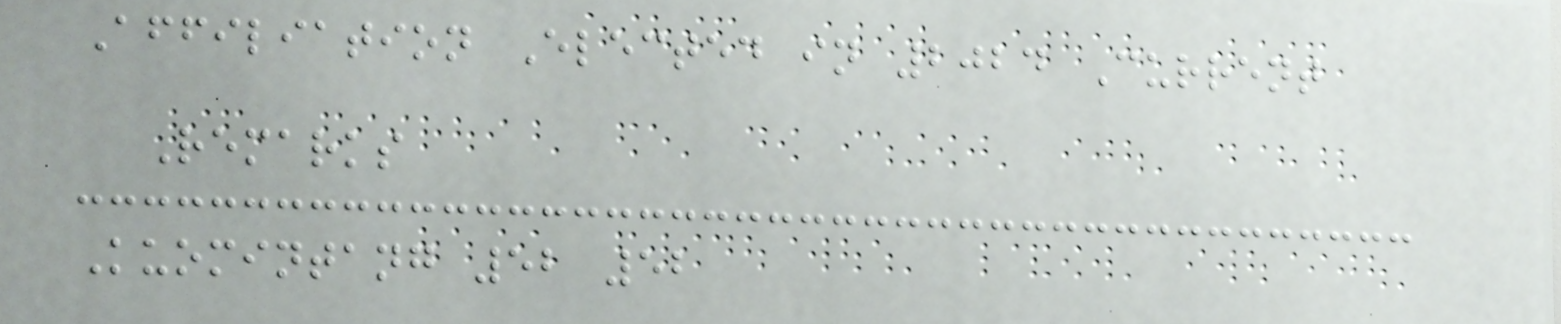Affiliation Elected in 2024 Current
Remarks
Kuomintang 52 52
